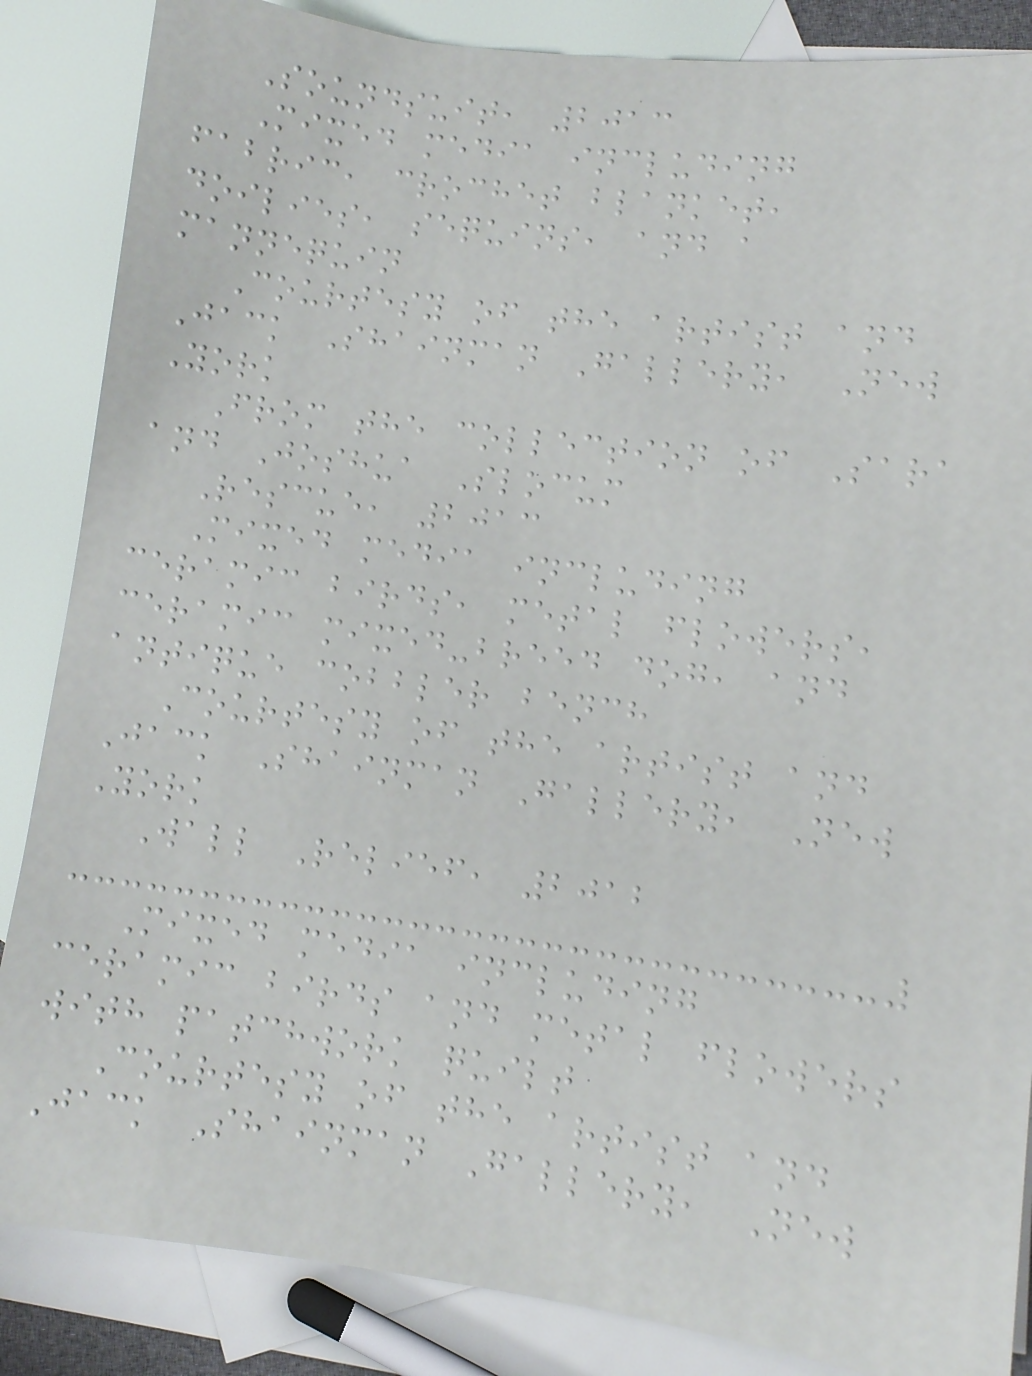Soundsuit, 2013
Mixed media including
fabric, crochet blanket,
doilies, sequins, and a
mannequin
Courtesy of the artist and
Jack Shainman Gallery, New
York
From the collection of Sara
and Joshua Slocum
Rescue, 2013
Mixed media including
ceramic birds, metal flowers,
ceramic mixed-breed dog, and
antique cobbler bench
Courtesy of the artist and
Jack Shainman Gallery, New
York
Wall Relief, 2012
Mixed media including
ceramic birds and metal flowers
with patchwork quilt
Courtesy of the artist and
Jack Shainman Gallery, New
